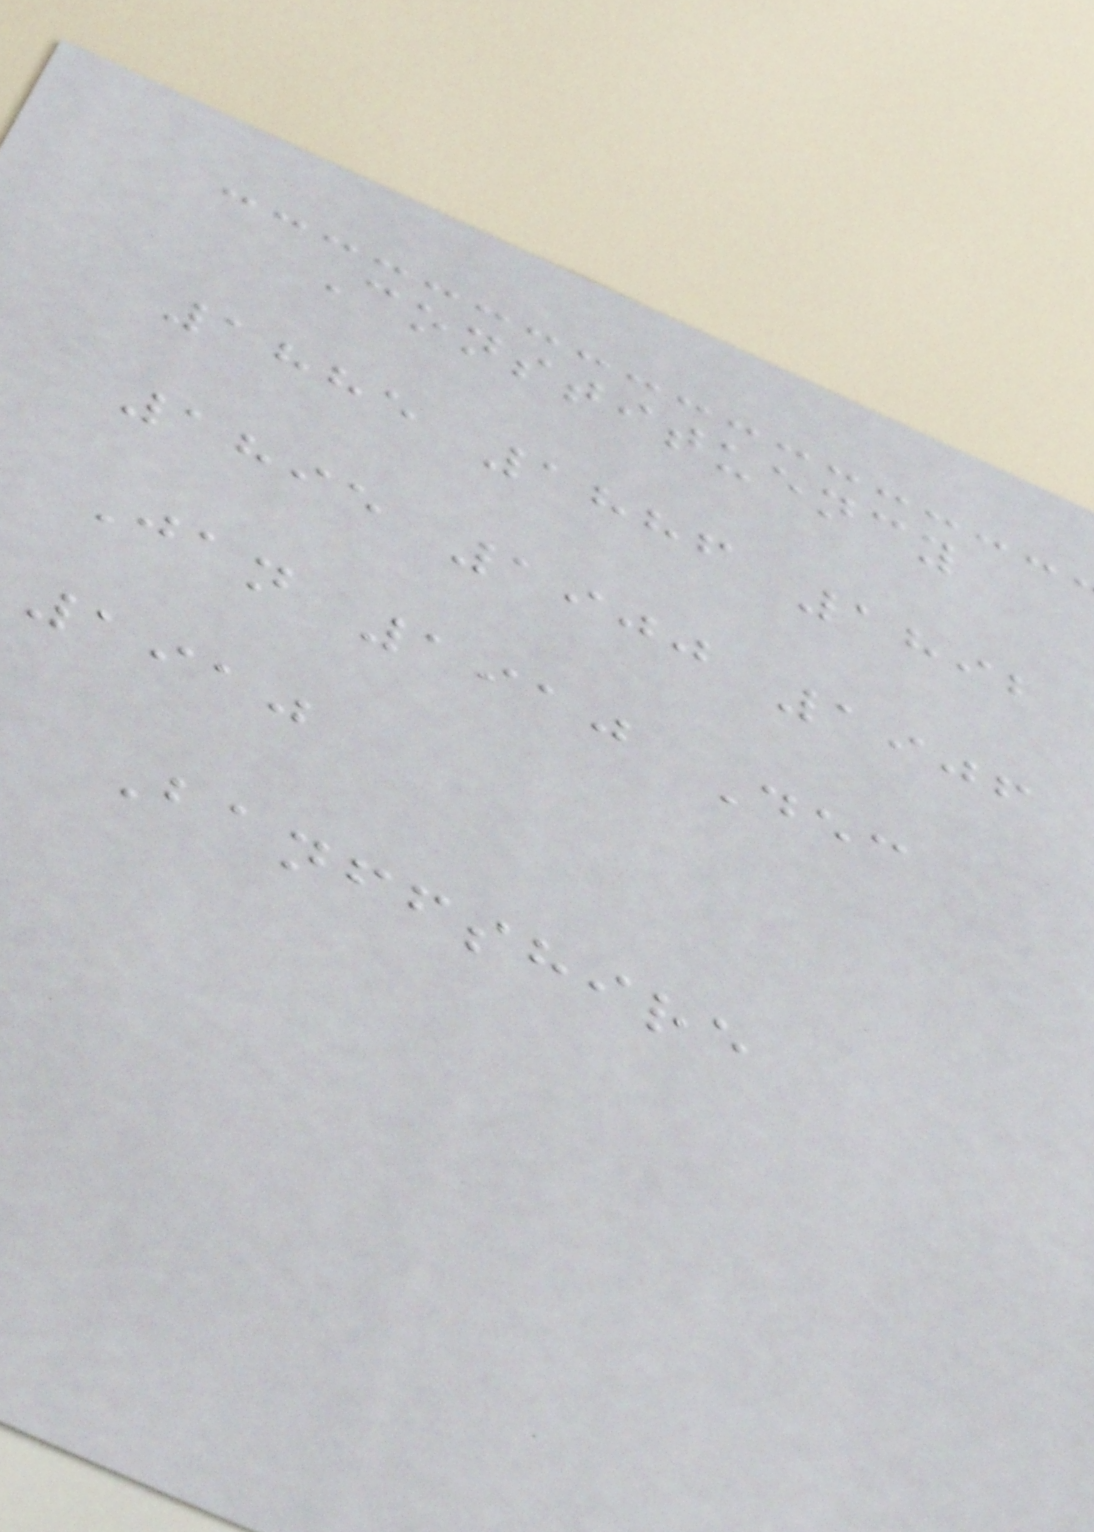Constituency
1885 1886 1892
1895 1900 1906
Jan 1910 Dec
1910
Banffshire
